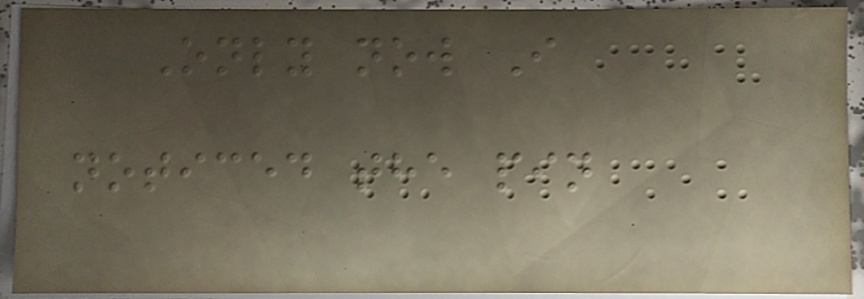Only now I
noticed the pin
